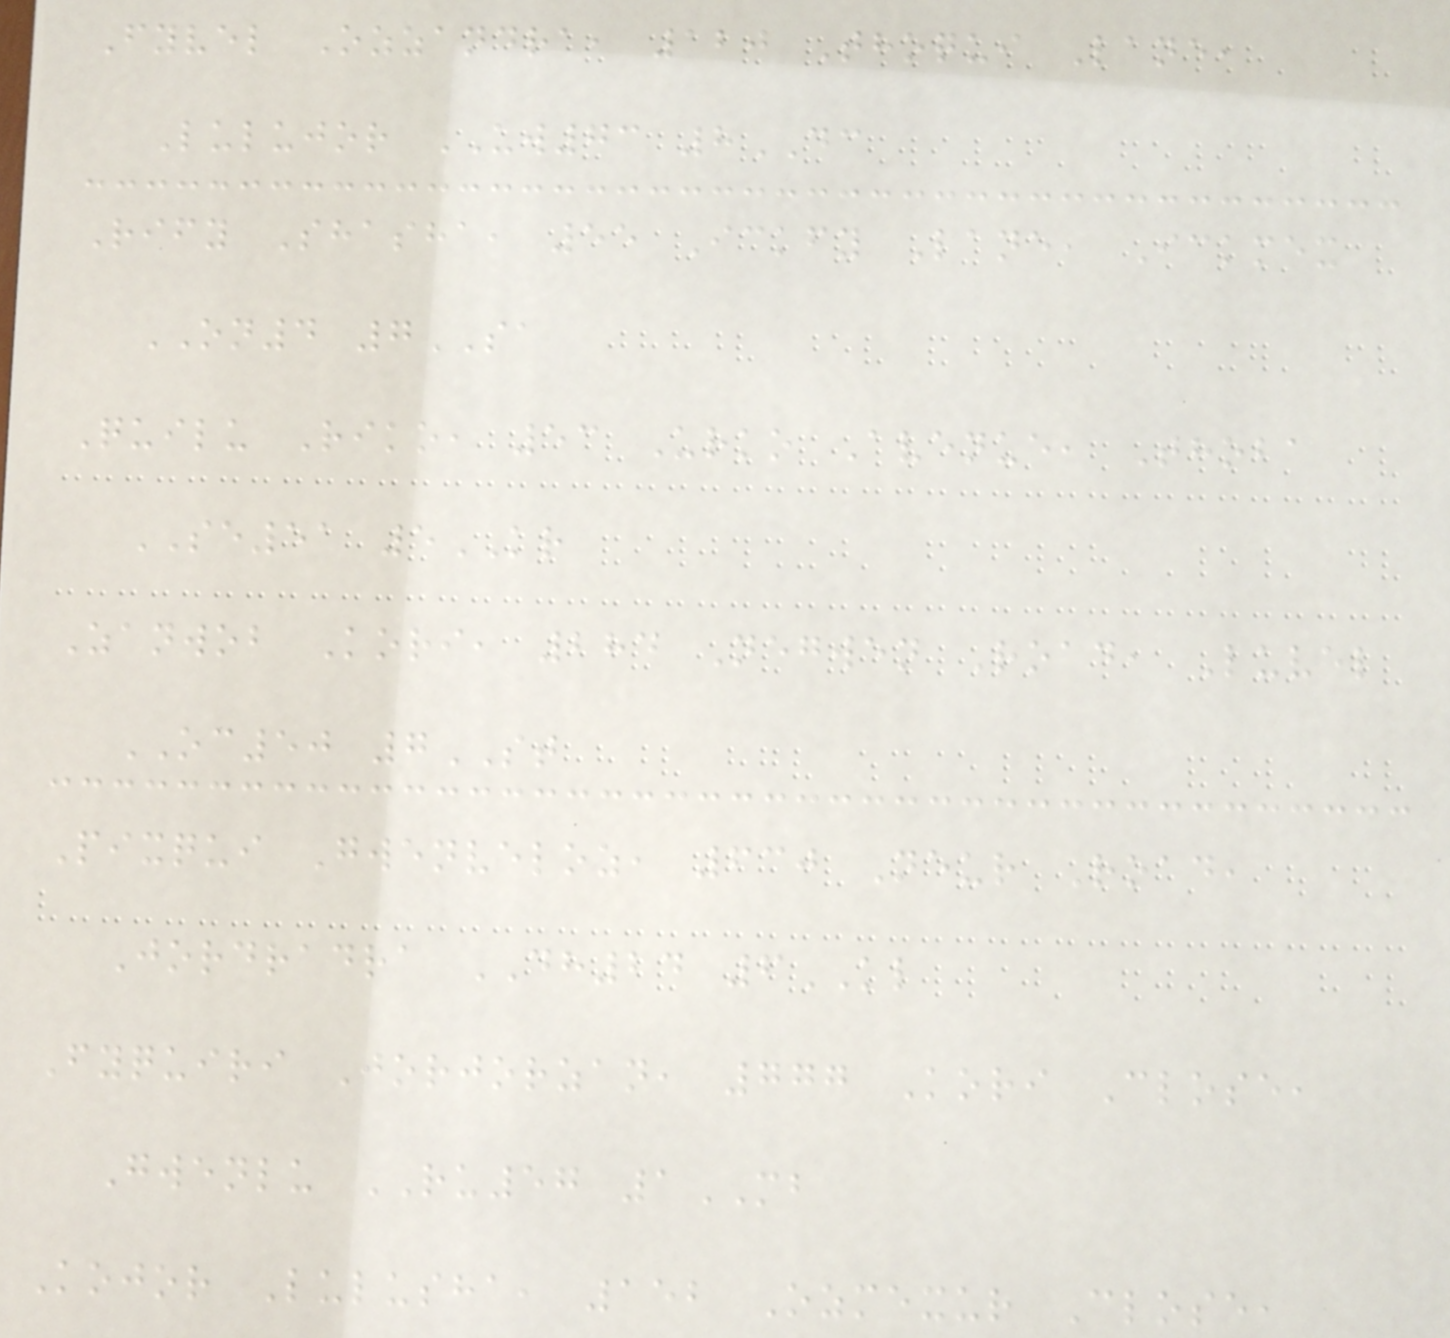Fyvel Ozzandra, 120 Thoqui Lane,
Lulujor UW73 8DC
Rify Shasha, 55 Ickfy Lane, Ickmex
ON4 7SA
Quilu Riko, 53 Urko Avenue, Thoba
SE51 5KR
Zanwob Kori, 284 Negwen Road, Luvel
OC50 7ST
Pixqui Gwenveloz, 630 Neur Road,
Jordradra DH24 6KL
Fyquiri Jorjorzan, 777 Kori Close,
Gwenlu RU57 1MB
Kojor Lulusha, 152 Ozmexur Close,
